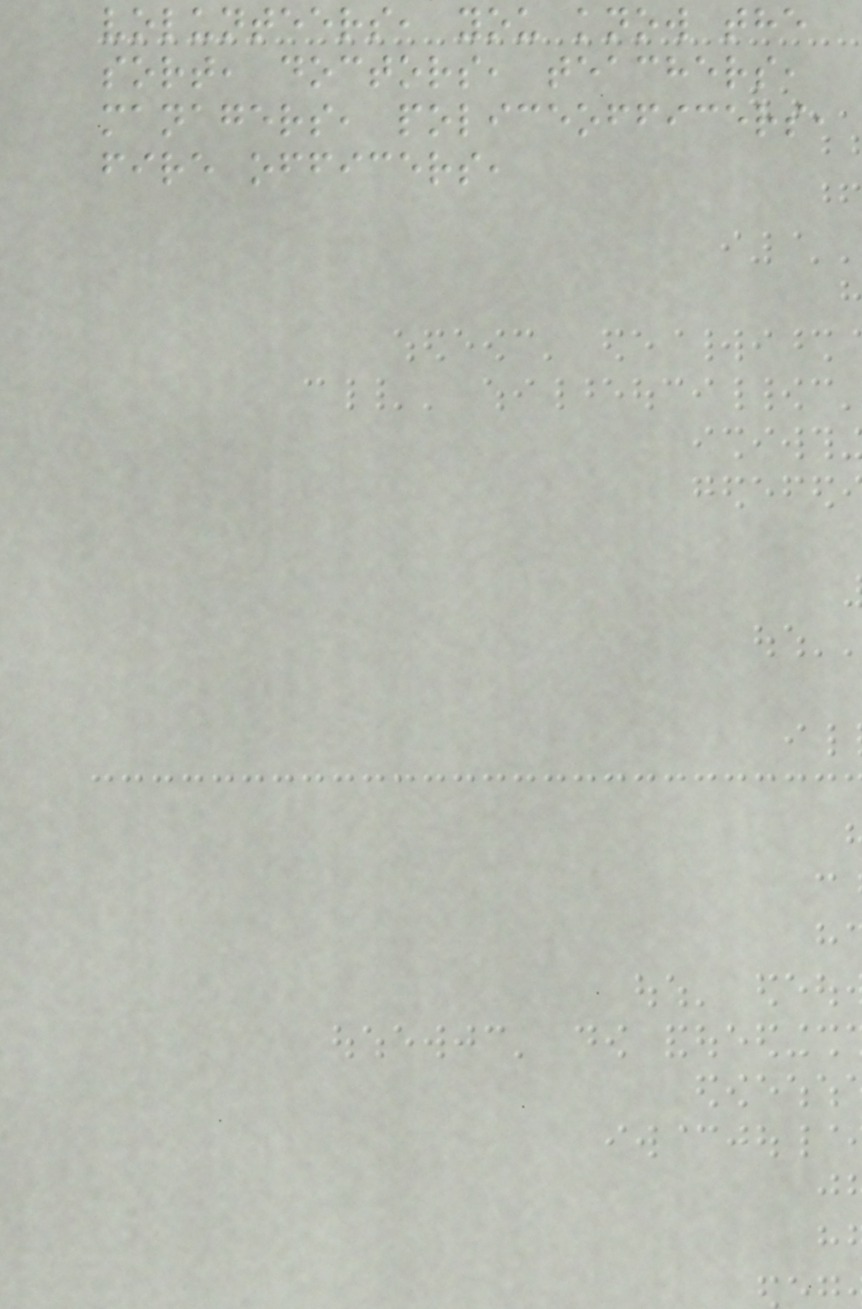volunteers, you know the
sort, doctors, teachers,
managers, policeofficers,
fire officers,
